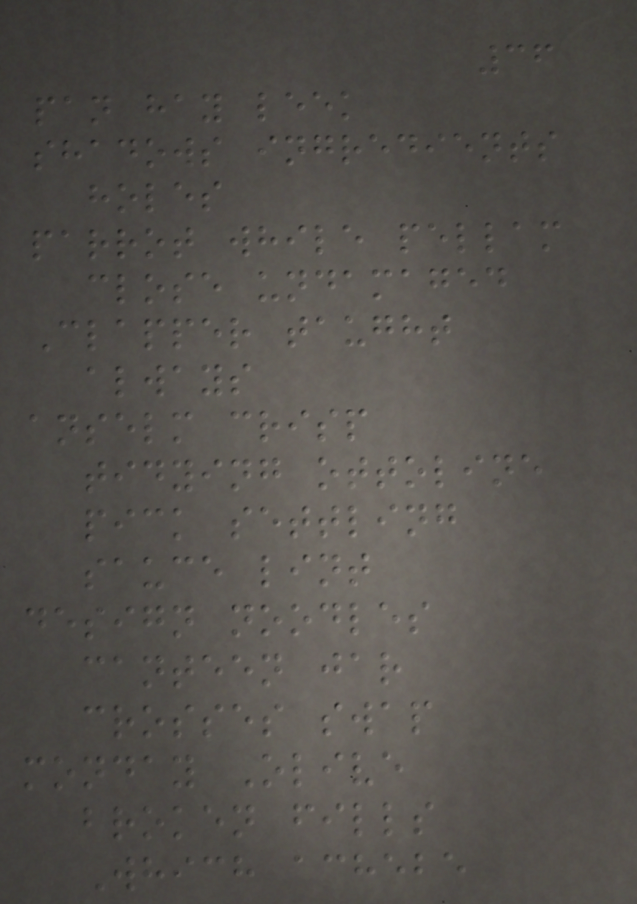36
pan hay leek
shadows ingredients
holes
parrot while pellam
close undamaged
Clapper taught
always
anselm crisp
tidying ottoline
pick settling
sauce lint
design noodles
canteen jar
crosses swap
monday Olive
broken fills
Which achebe
